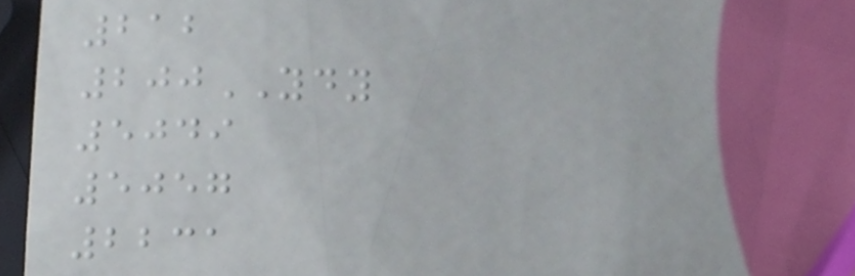212
200YDY
5049
5057
2231
